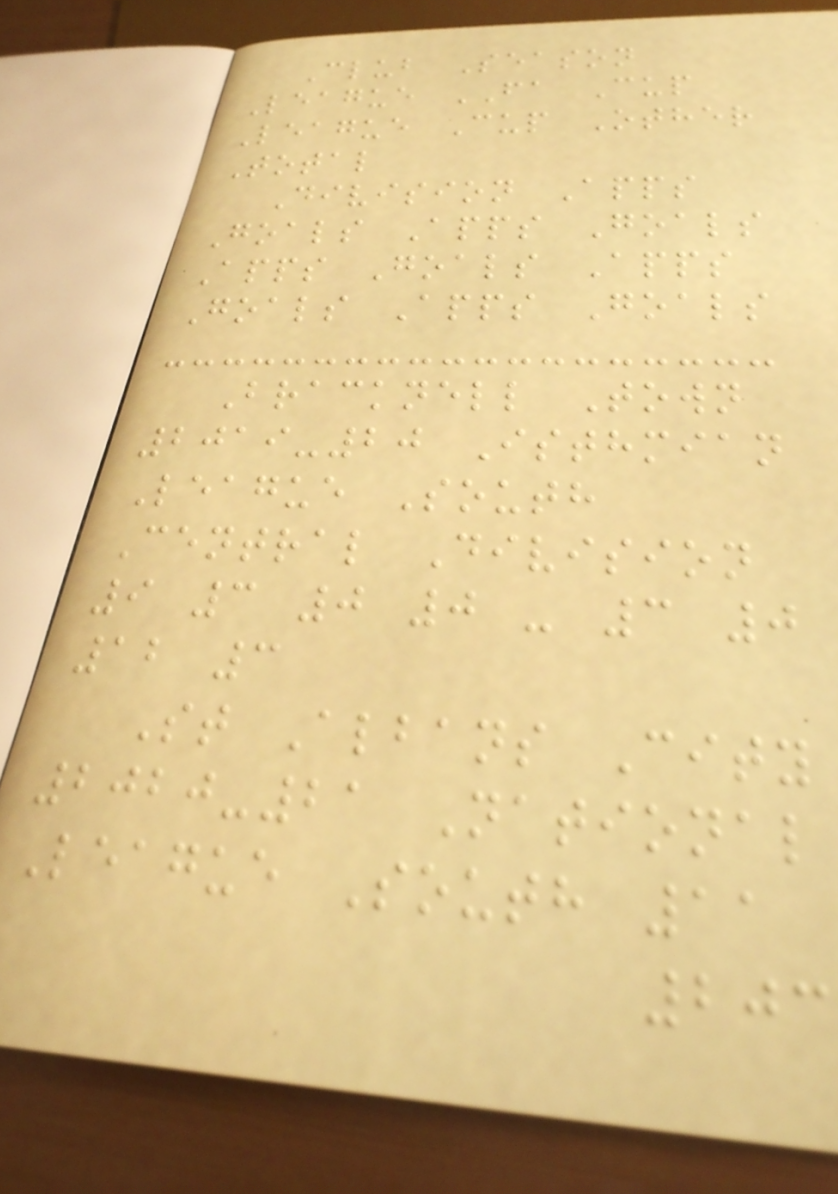Club Season
League FA Cup
League Cup Other
Total
Division Apps
Goals Apps Goals
Apps Goals Apps
Goals Apps Goals
Bracknell Town
2019-20 Isthmian
League South
Central Division
9 3 0 0 - 3 0
12 3
St Albans City
2020-21 National
League South 11
203
